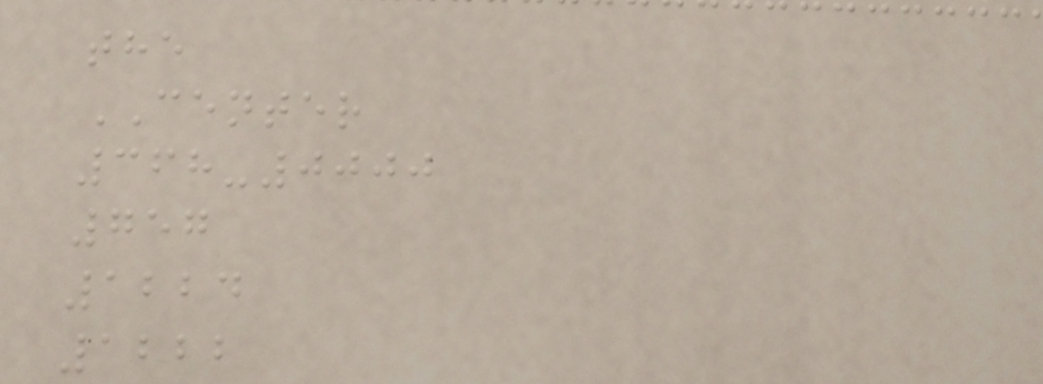the
CENTER
368-0000
757
1224
1222
